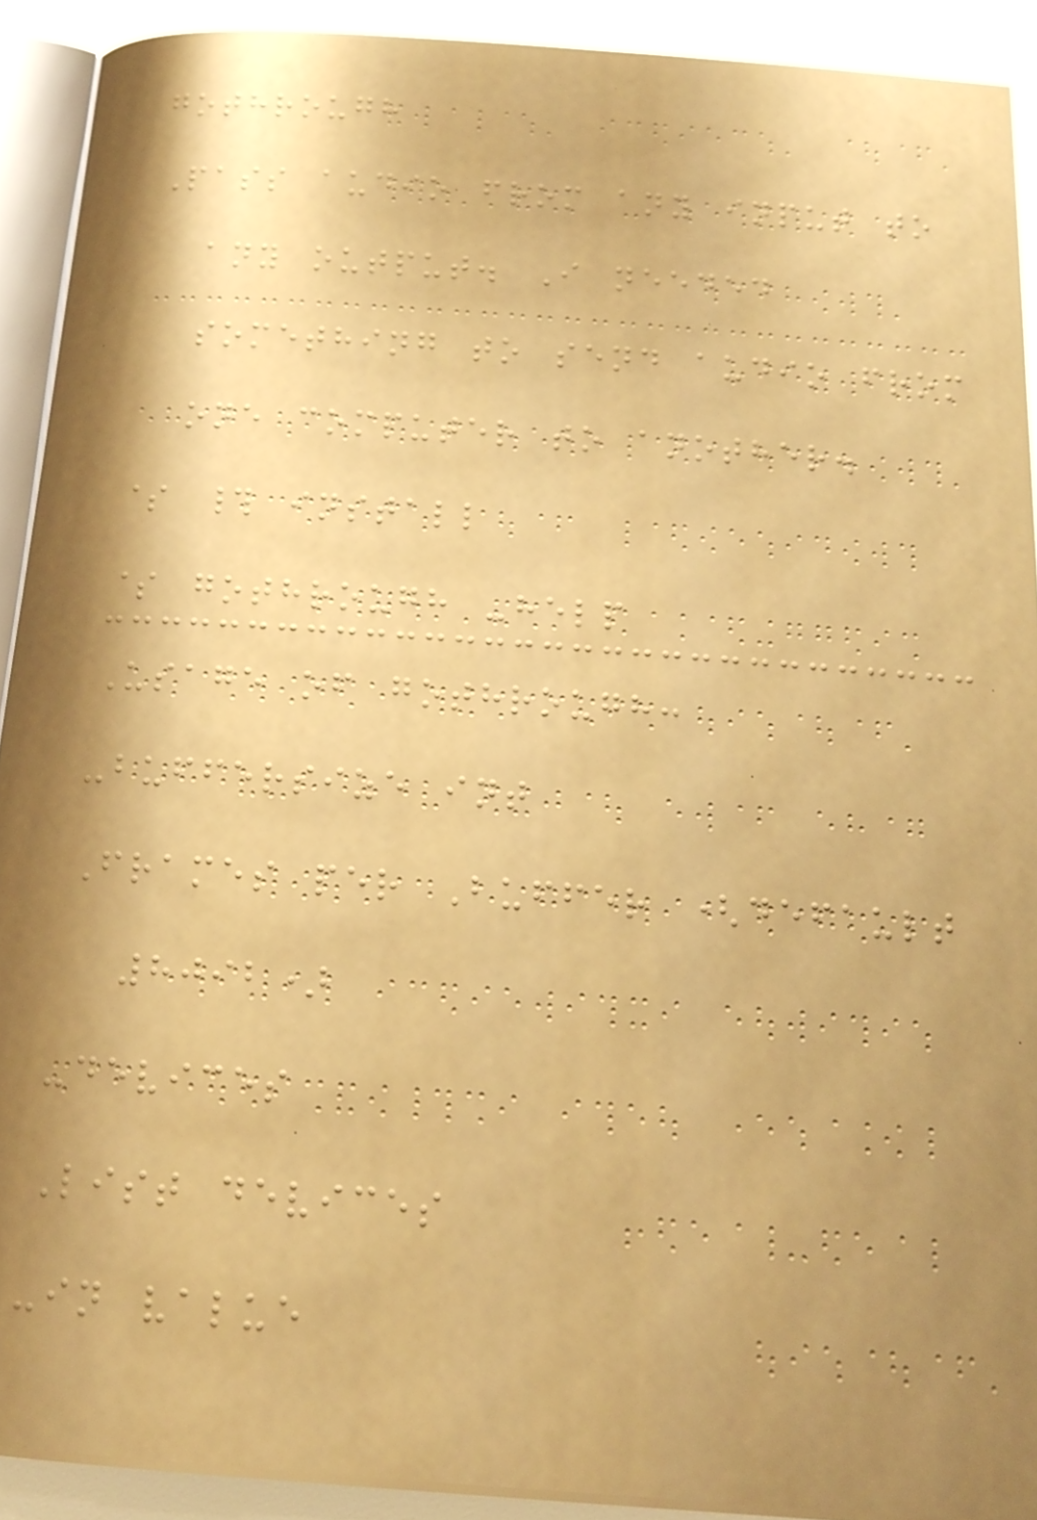gothrough
Pass audio from any input to
any output. I needed
something to send audio from
one computer to another.
$ # install
$ gothrough -help
Usage of gothrough:
-buffersize int
Frames per Buffer (default
8092)
-devices
List devices
-in value
